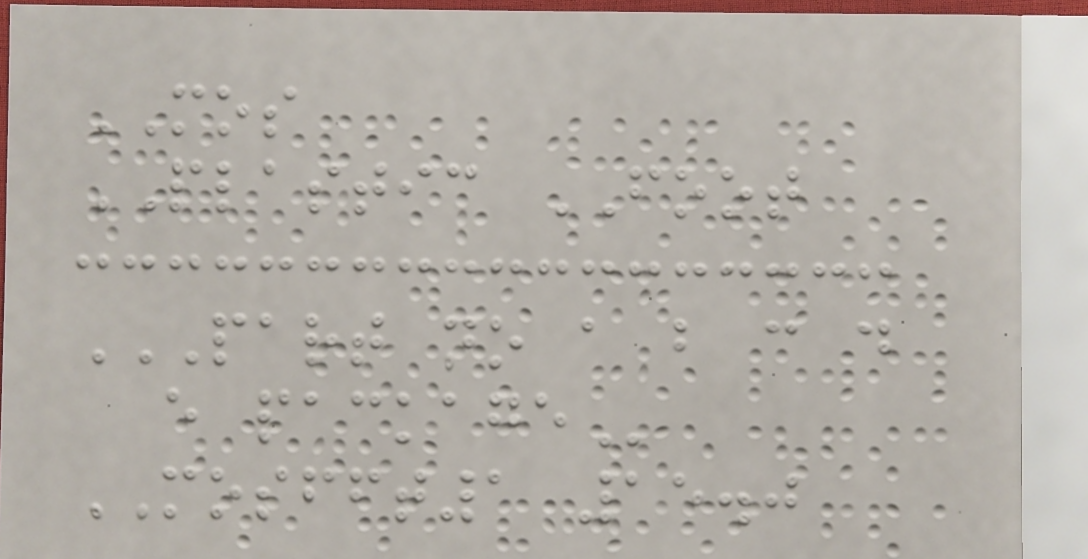MOS
PLASTIC FOOT
PART NO A B C D
E PACKAGE
MOSFFT1 15.0
